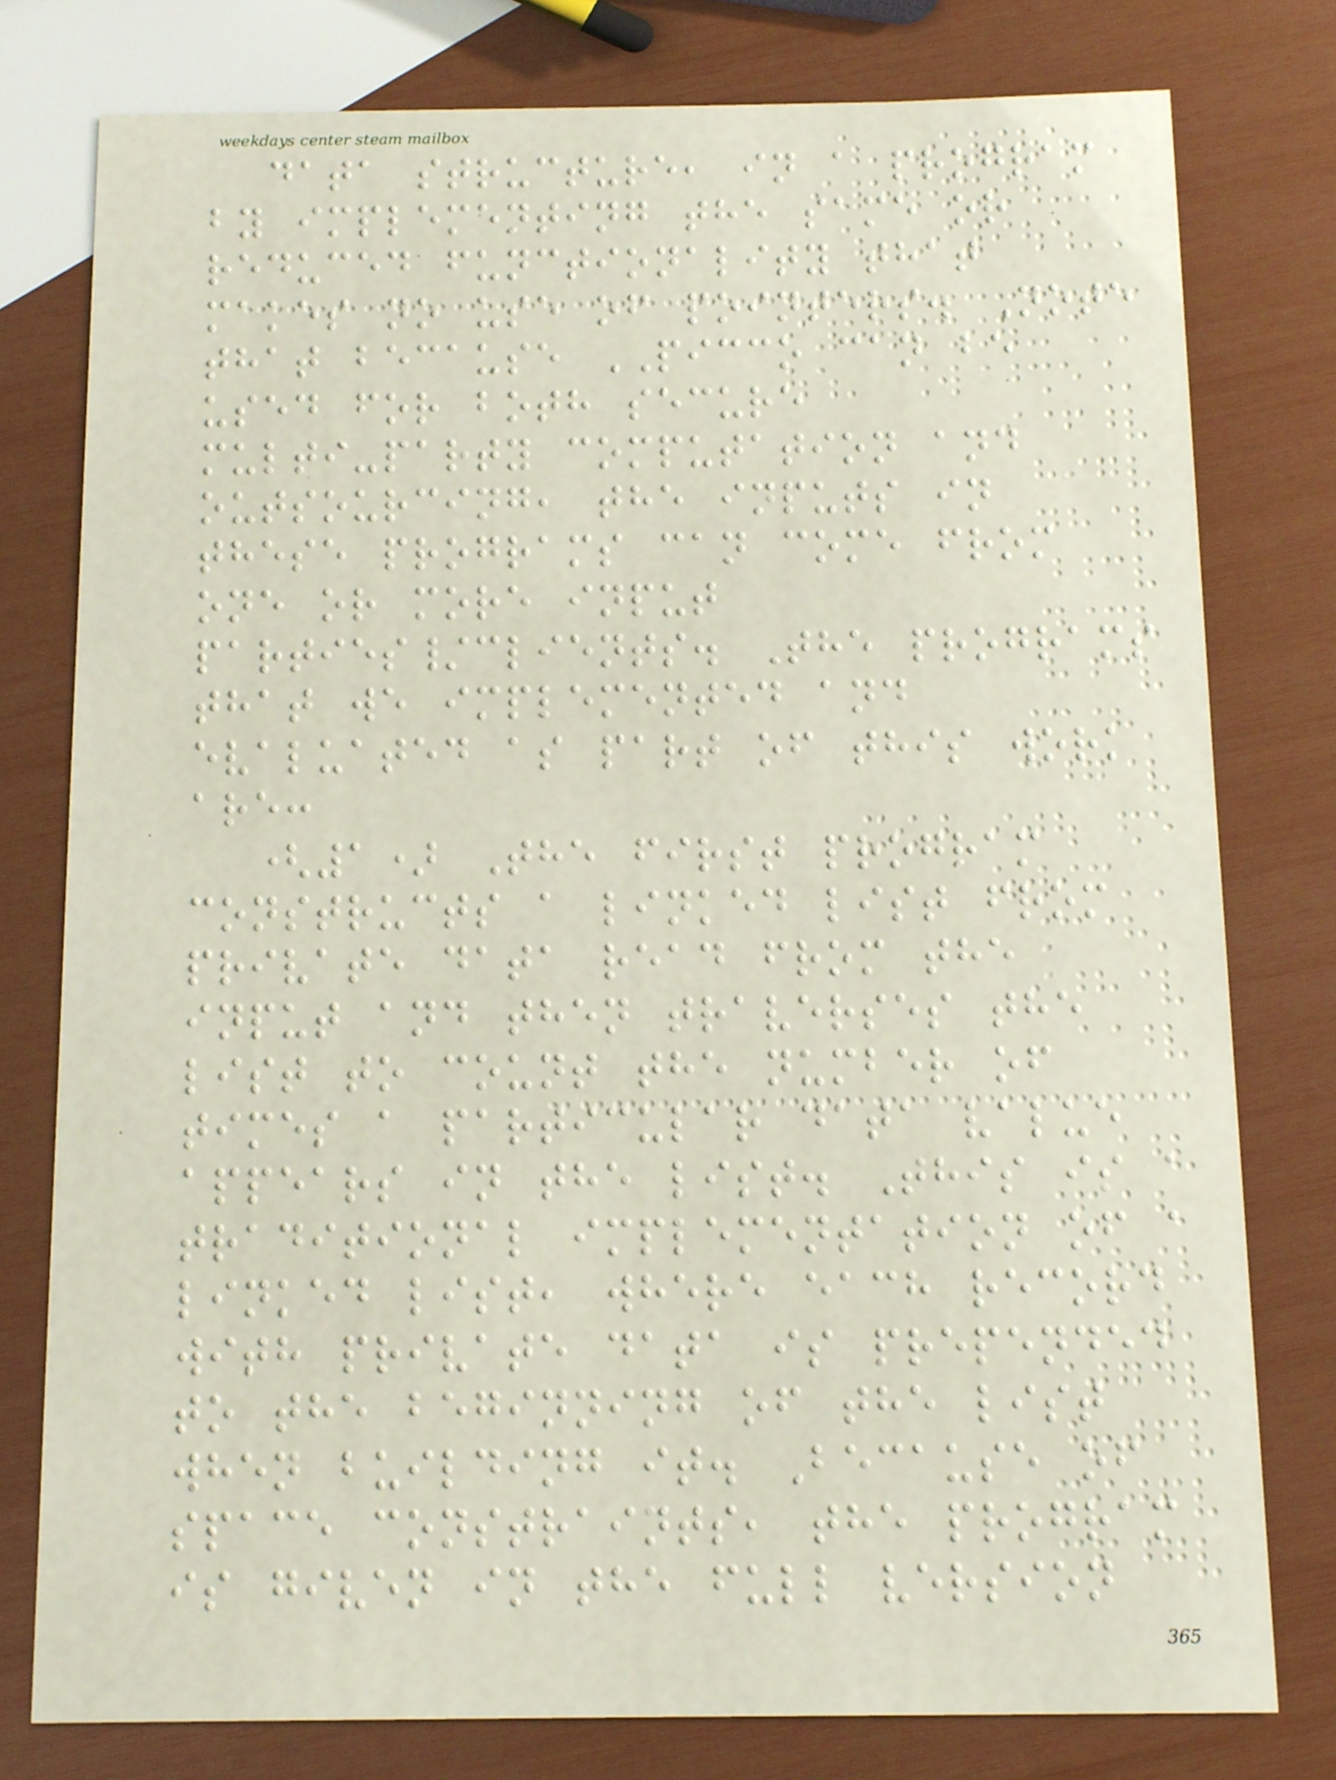data structure, in a program
by implementing the same or
reduced functionality that
makes no use of pointers. Note
that because PICCO can be
used for both secure
multi-party computation and
outsourcing, the inputs in
these programs can come from
one or more input
parties/clients. The programs
that we implemented and
evaluated as part of this work
are:
(1) The first program
constructs a linked list from
private data read from the
input and then traverses the
list to count the number of
times a particular data value
appears in the list. This is a
traditional implementation of a
linked list, where each record
with private data is prepended
to the beginning of the list
when building it. Because of
space constraints, the program
is given in the full version
